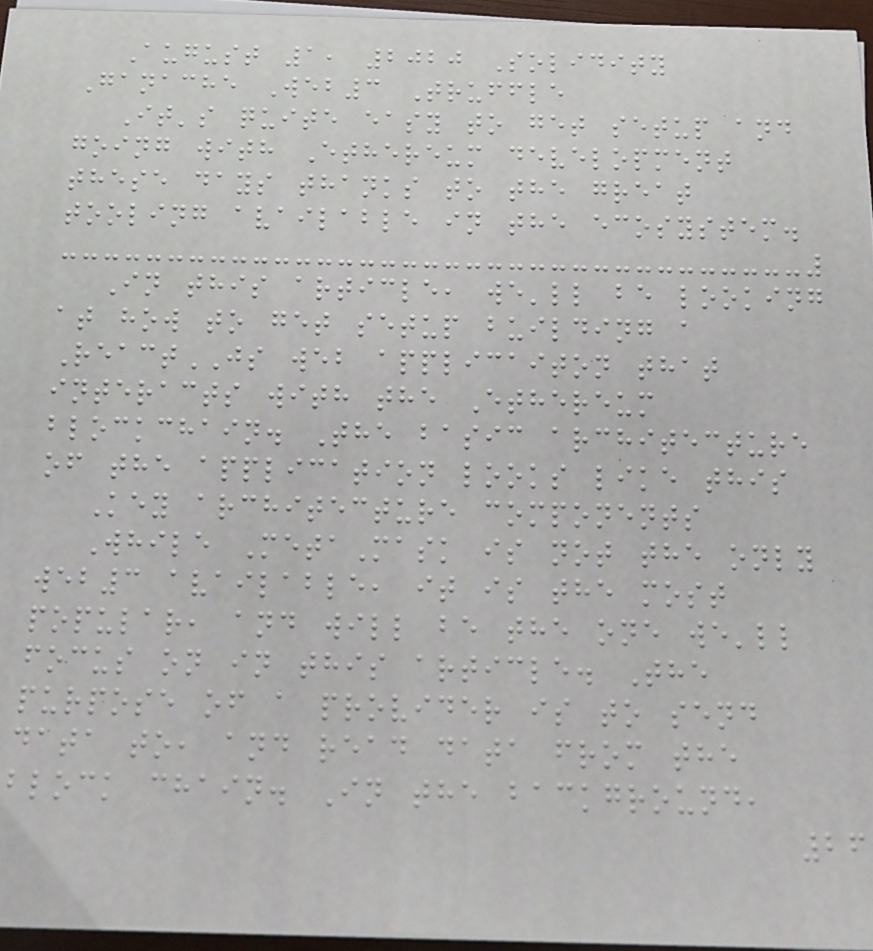August 1, 2020 Solidity
Ganache Web3 Truffle
It's quite easy to get setup and
going with Ethereum development
these days thanks to the great
tooling available in the ecosystem.
In this article, we'll be looking
at how to get setup building a
ReactJS web applicaiton that
interacts with the Ethereum
blockchain. The basic architecture
of the application looks like this
Key architecture components
While MetaMask is not the only
web3 available, it is the most
popular, and will be the one we'll
focus on in this article. The
purpose of a provider is to send
data to, and read data from the
block chain. In the background,
26
